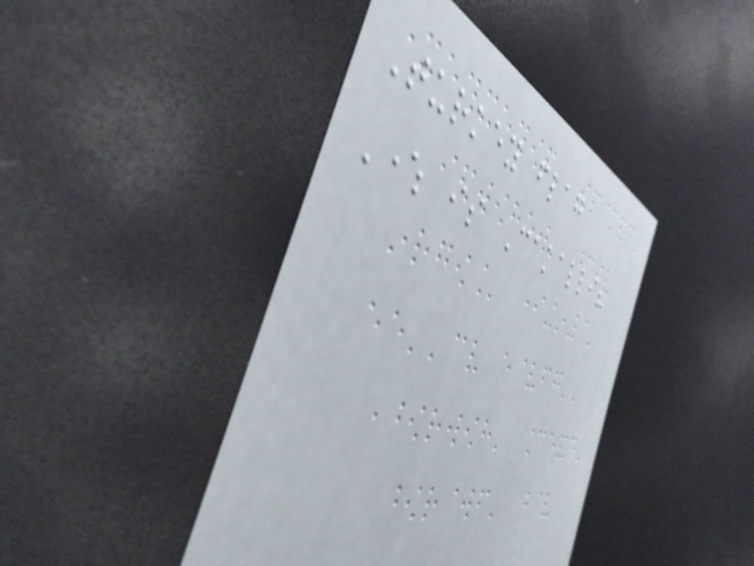Turkey flag
Where is Cakalli?
